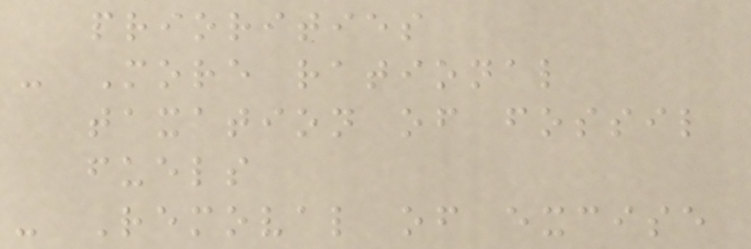priorities
- More rational
taxation of fossil
fuels
- Removal of excise
